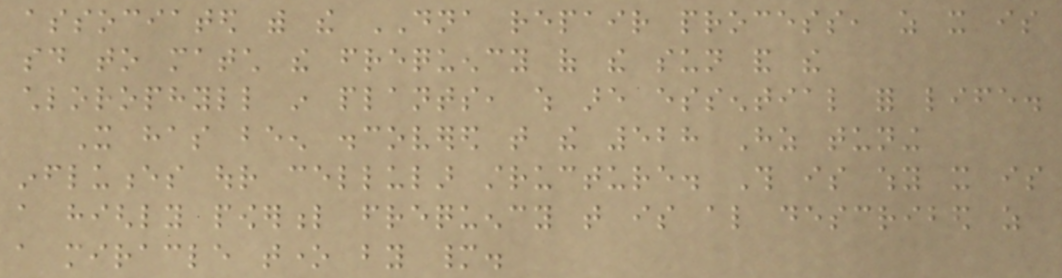associated with the DNA repair process, as it is
said to match the frequency of the sun and the
chlorophyll in plants, which are essential for life.
It has been discovered that the 528 Hz tuning
influences our cellular structure. This is why it is
a highly powerful frequency that is also described as
a miracle tone by many.
